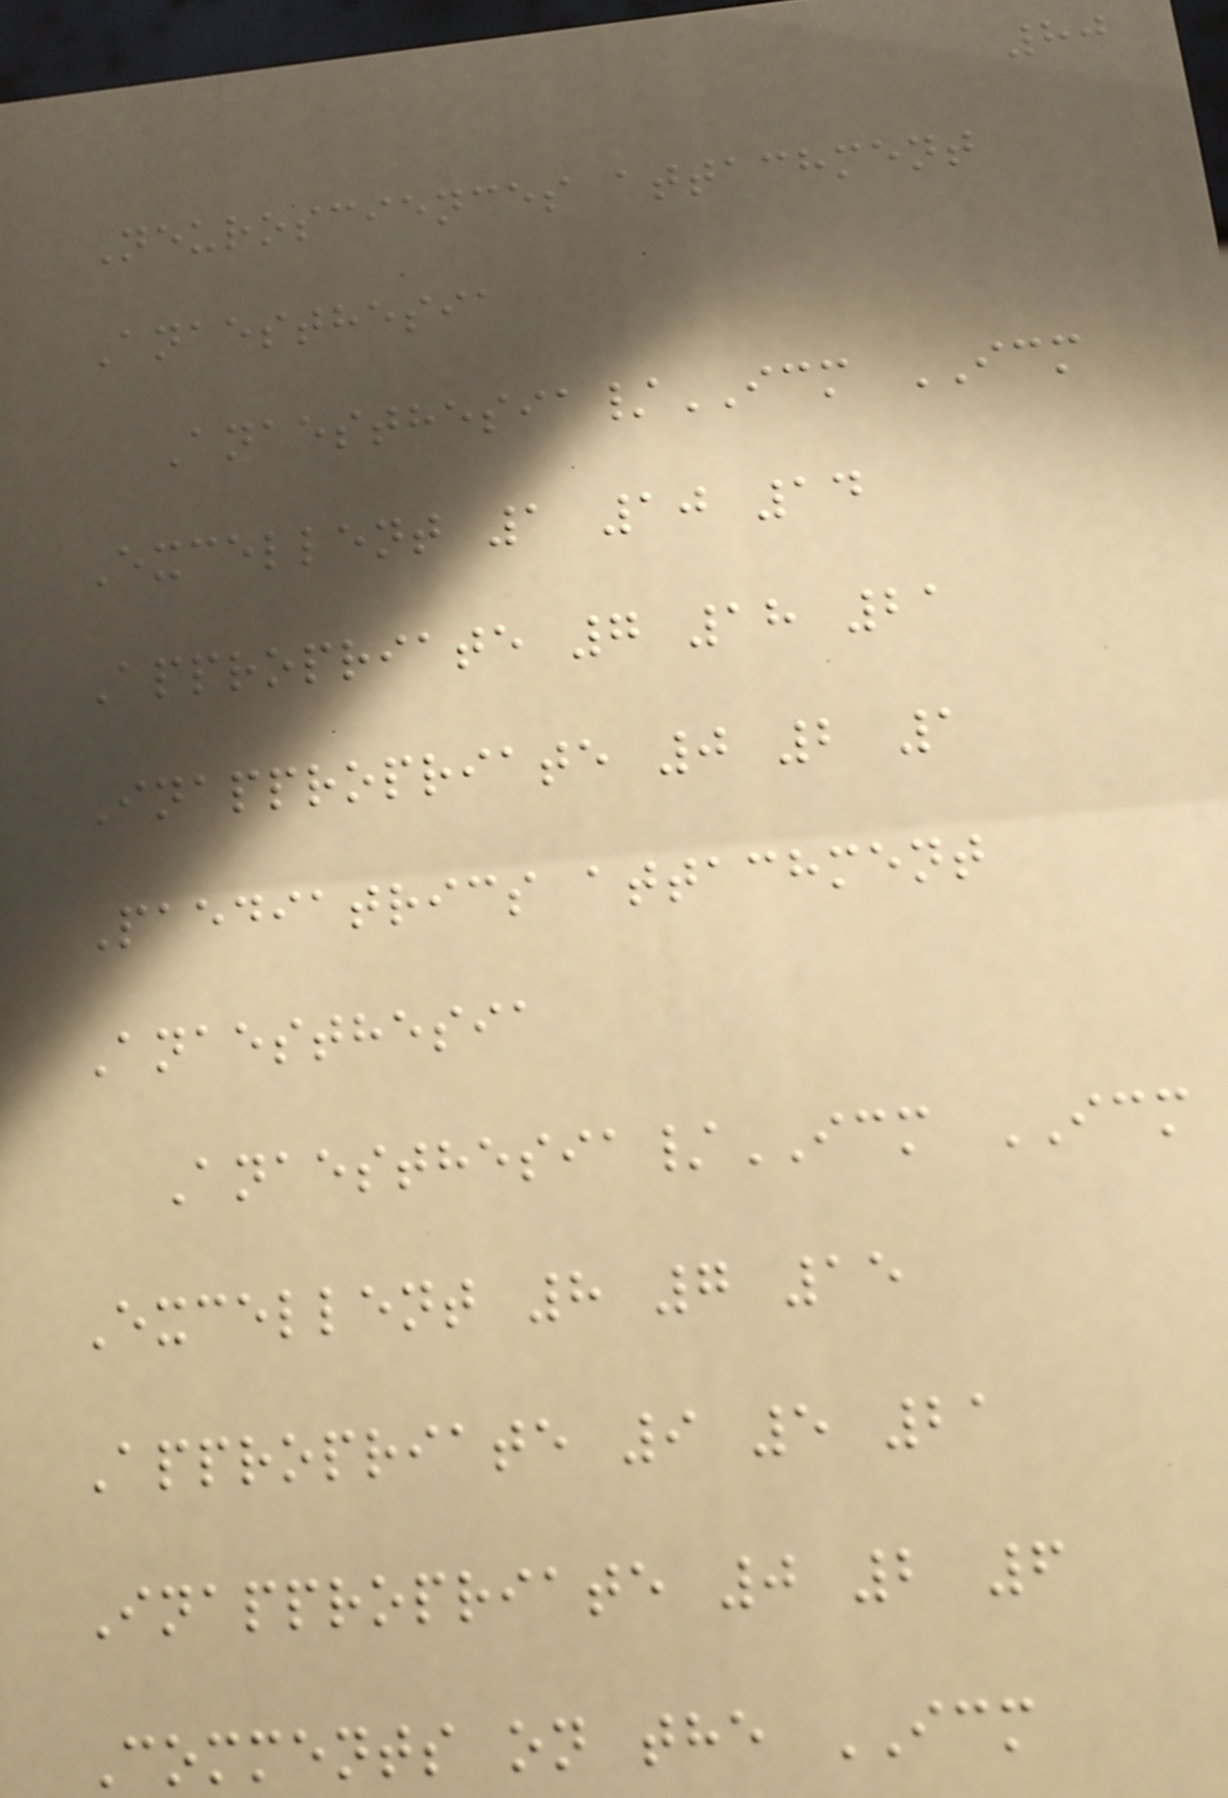80
Neurosciences attachment
Anaesthesia
Anaesthesia/ICM ICM
Excellent 1 10 14
Appropriate 7 18 21
Inappropriate 0 2 1
Paediatrics attachment
Anaesthesia
Anaesthesia/ICM ICM
Excellent 8 7 15
Appropriate 9 5 21
Inappropriate 0 2 6
Comments on the ICM
